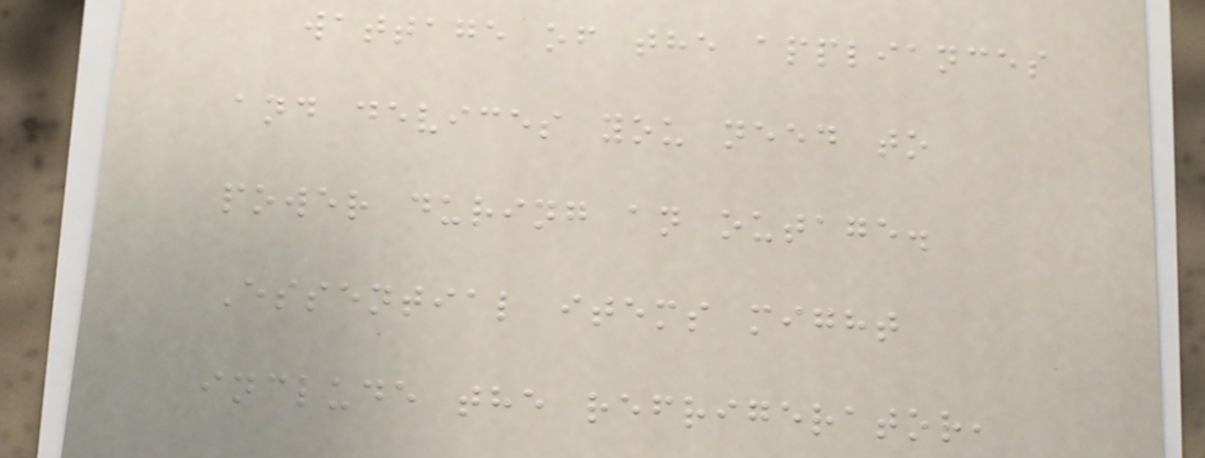wattage of the appliances
and devices you need to
power during an outage.
Essential items might
include the refrigerator,
